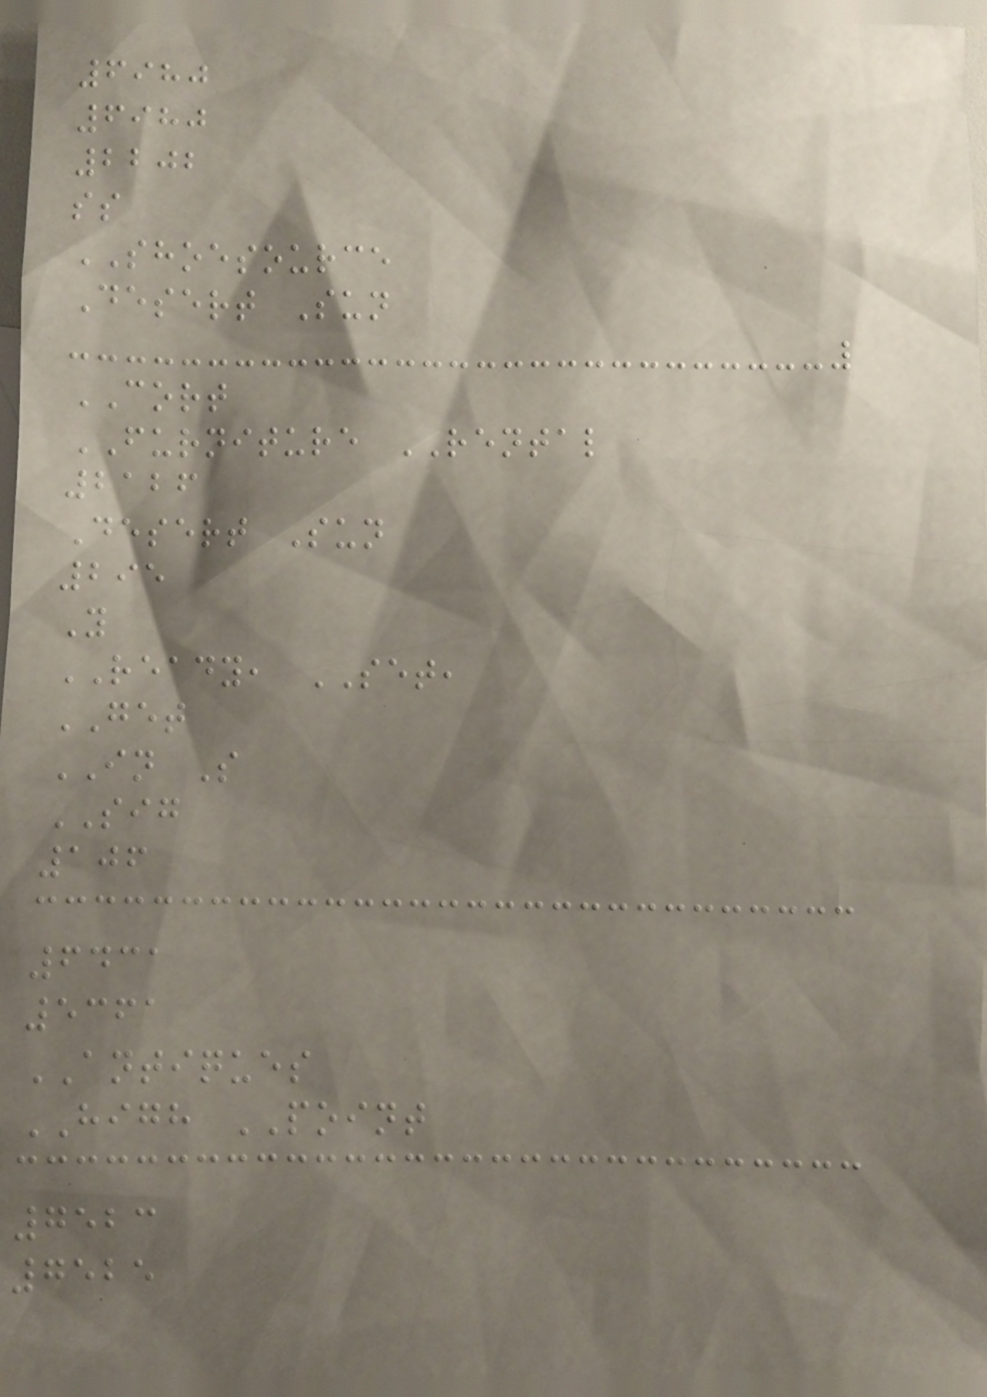6980
6980
2202
ss
SHOESOURCE
Desert Sun
CORT
FURNITURE RENTAL
2126
Desert Sun
295
Y
READY, SET,
GET
IN S
SIG
106
6431
5361
ANTIQUES
HIGH POINT
7523
7525
